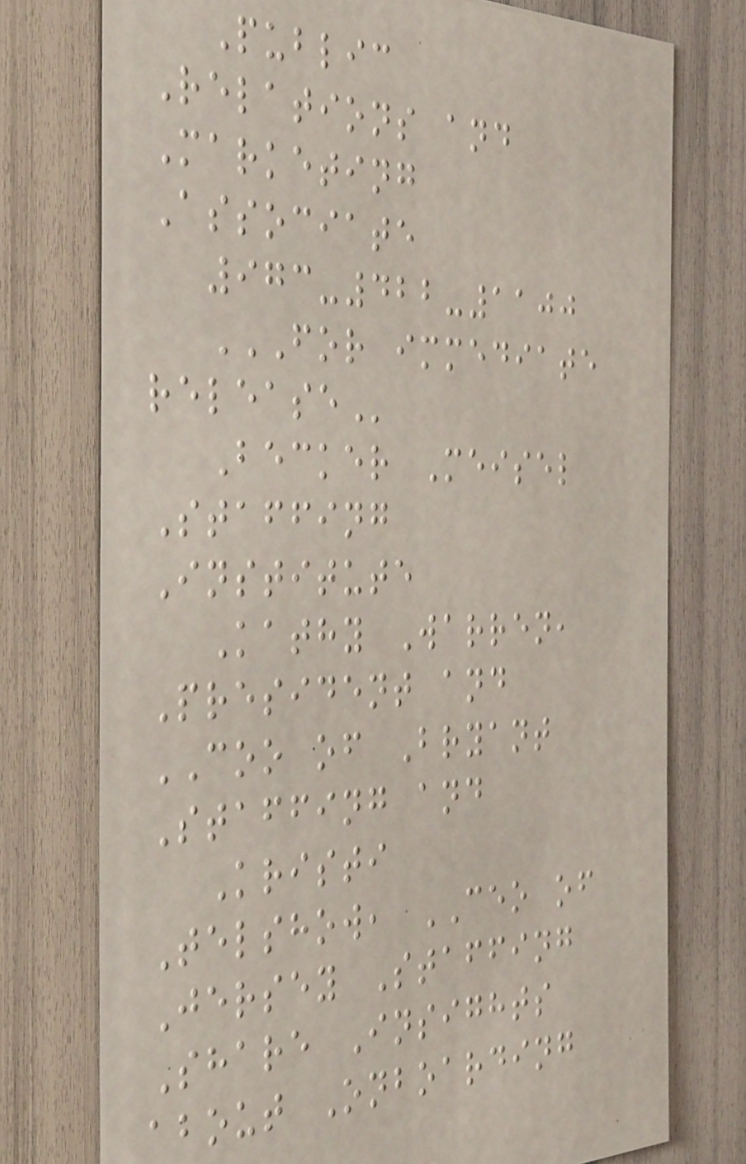Public
Relations and
Marketing
Associate
973-422-1100
FOR IMMEDIATE
RELEASE
Becker Meisel
Staffing
Institute
Kathy Warren,
President and
COO of Bryant
Staffing and
Kristi
Telshow, CEO of
Jersey Staffing
Share Insights
about Onboarding
